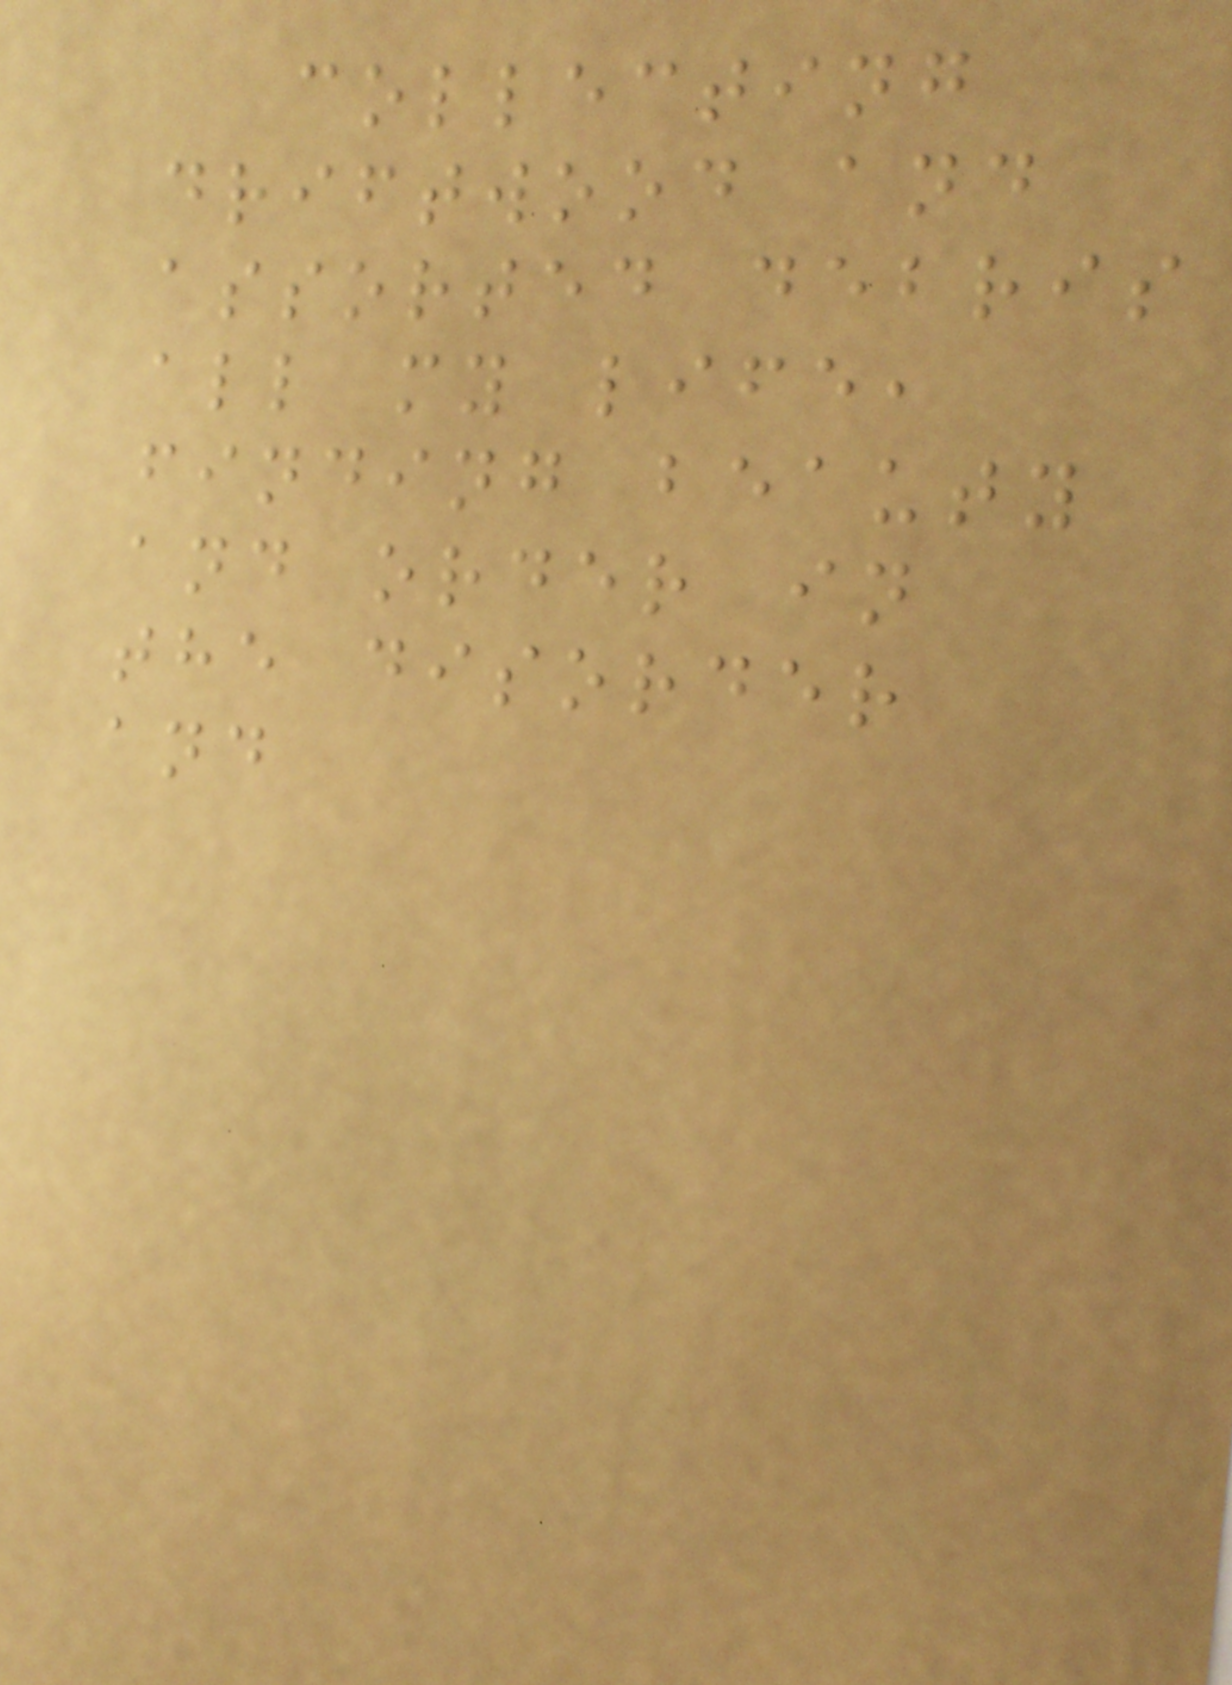collecting
driftwood and
assorted debris
all my life,
finding beauty
and order in
the disorder
and
